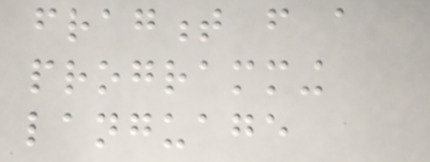fragment from a
programming
language
